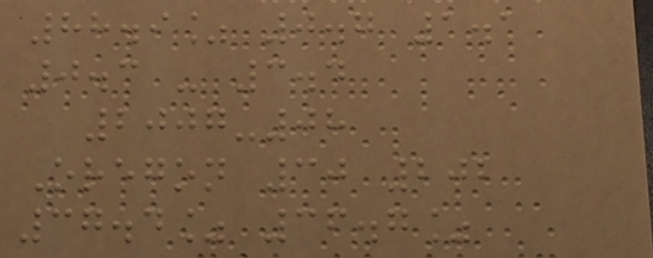88.9% 0.7 1.1
0.3 - 3.4
2007-08
Oregon 30 202
37.4% 36.7%
